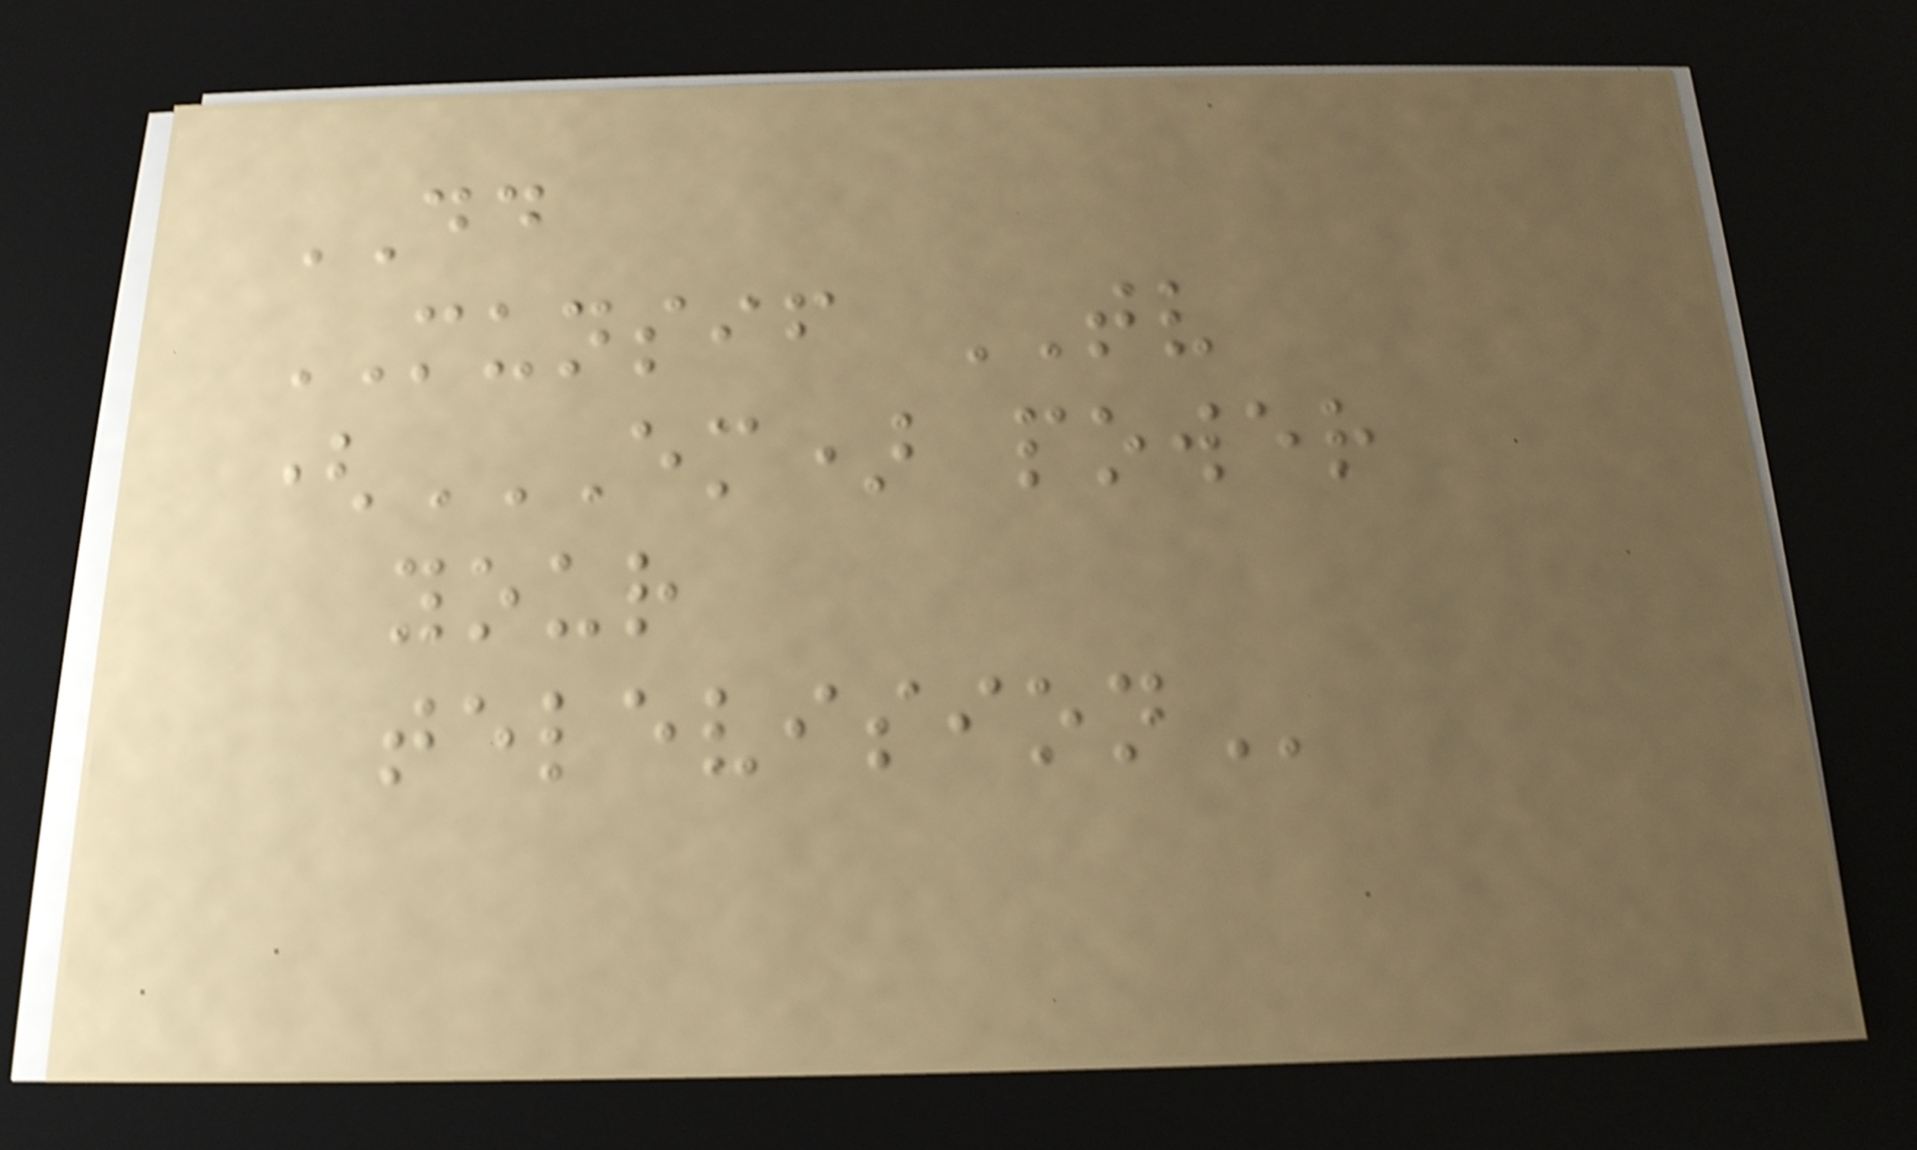DD
MUNSIF TV
(EM) POWER
YOUR
TELEVISION
